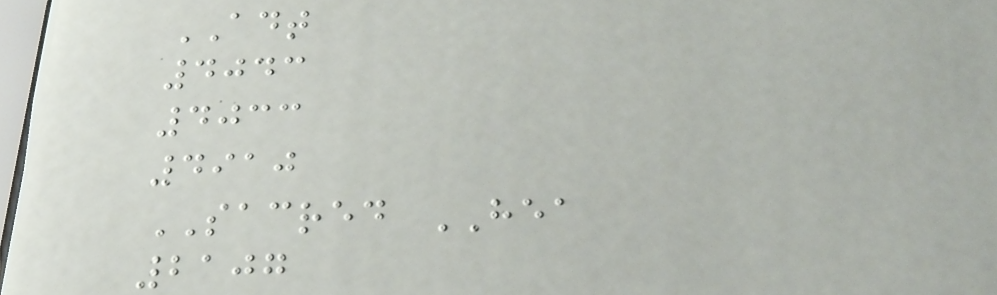ADT
4043
4033
4910
SACRED HEA
2107
